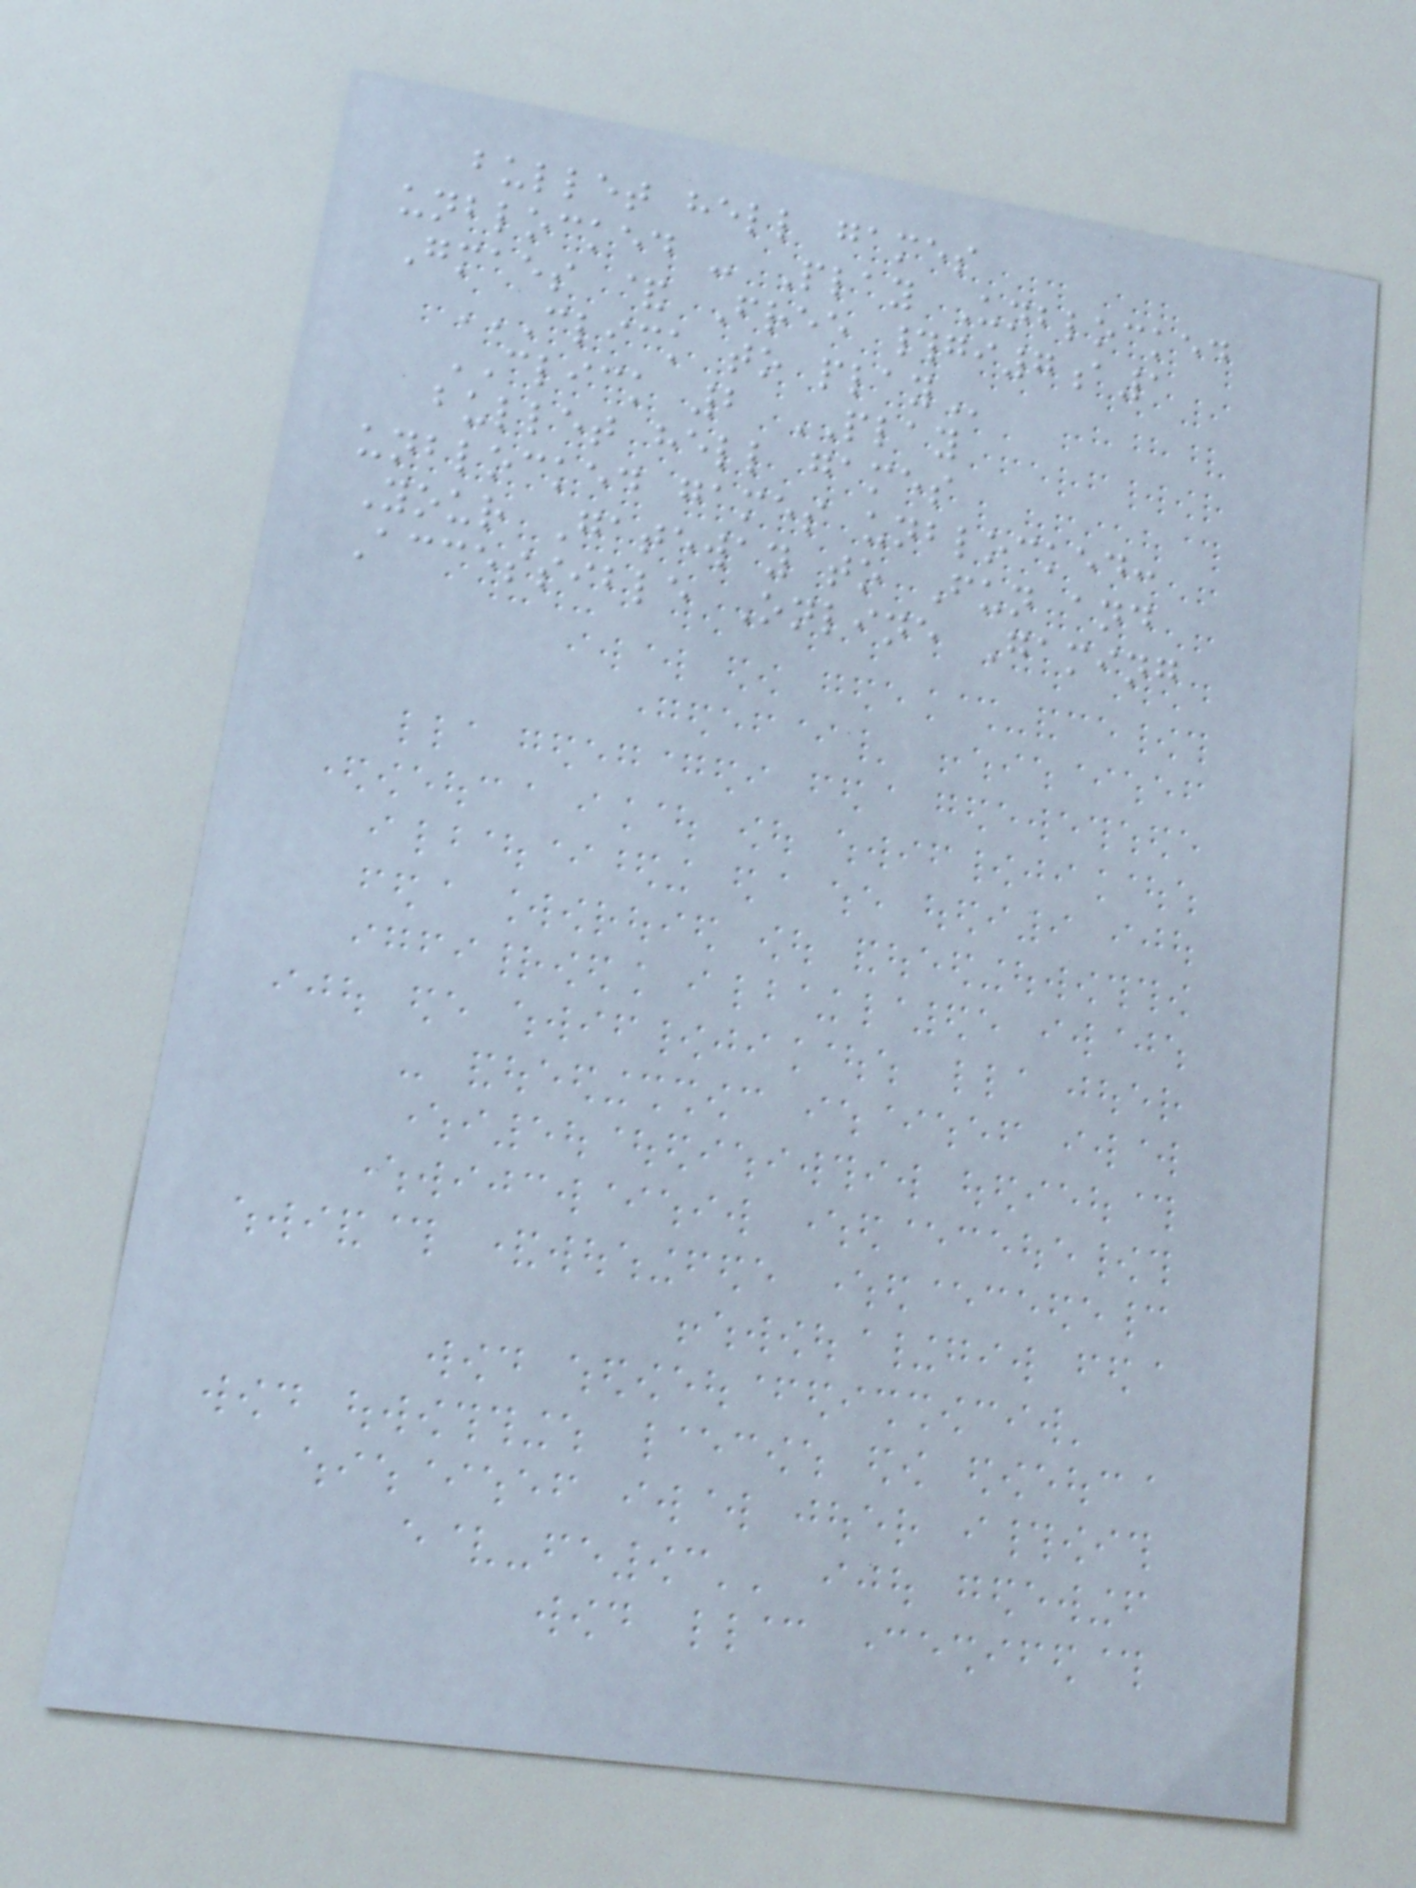bullet hell games
unblocked - Play Unblocked
Gmaes & Free #gi7a1
CLICK TO PLAY
CLICK 2 PLAY
bullet hell games
unblocked games unblocked:
Your Gateway to Fun and
Accessible Online Gaming
